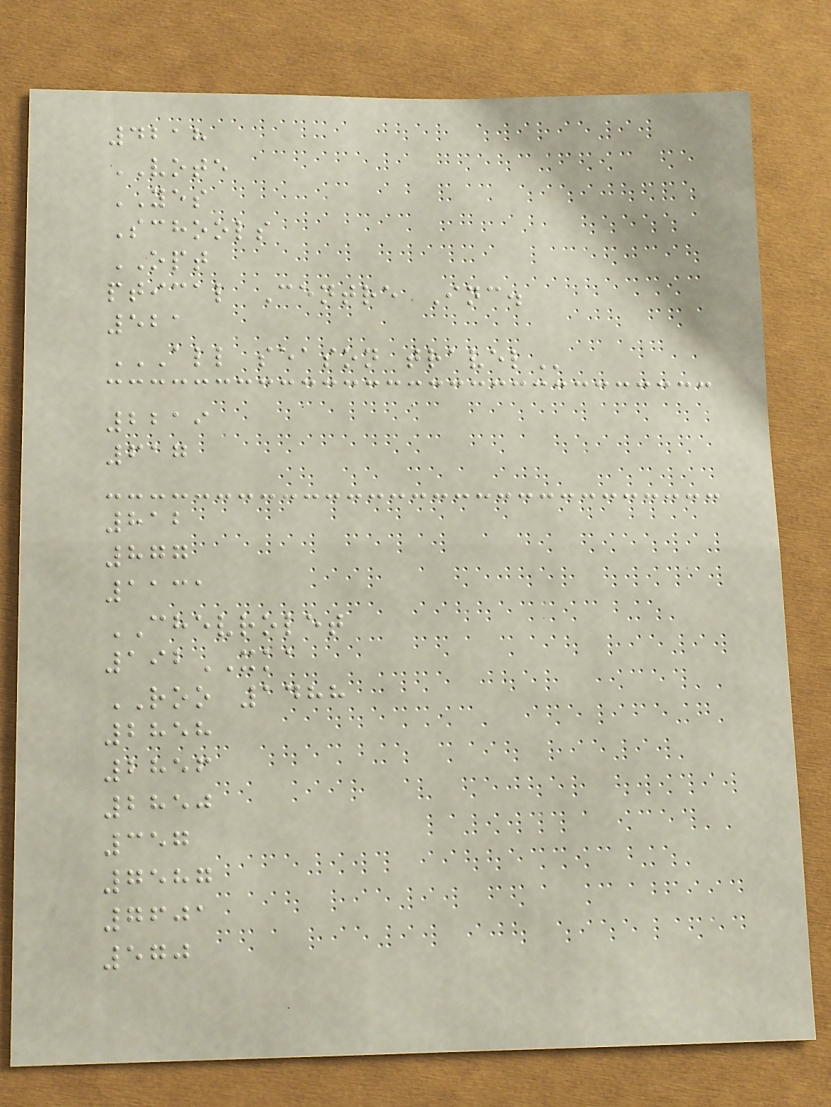4218
VOTE
YES
Schools
OPT
ptical Centre Inc.
521
ALL SEASON TRAVEL
2219
617
812
877
1131
CHEVROLET
192XKA
ROO 1488
2858
2856
2850
357
7587
7601
570
